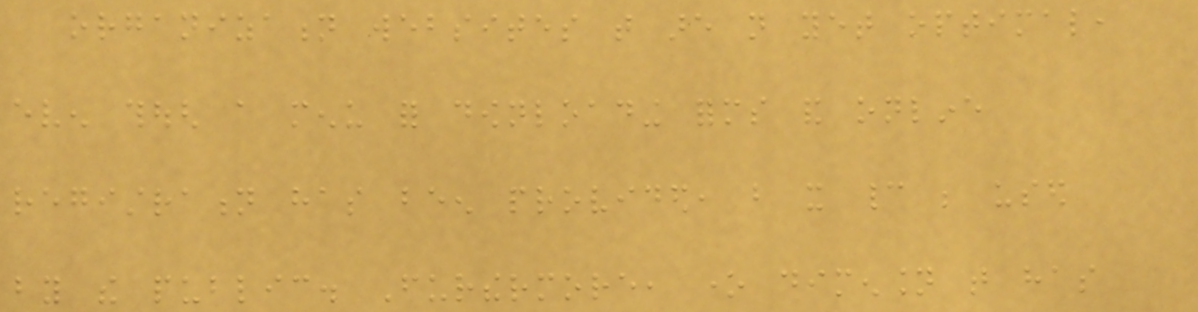organization websites that are not yet optimal,
even though a menu for downloading forms and online
registration has been provided, but it cannot be used
by the public. Furthermore, one dimension that has
